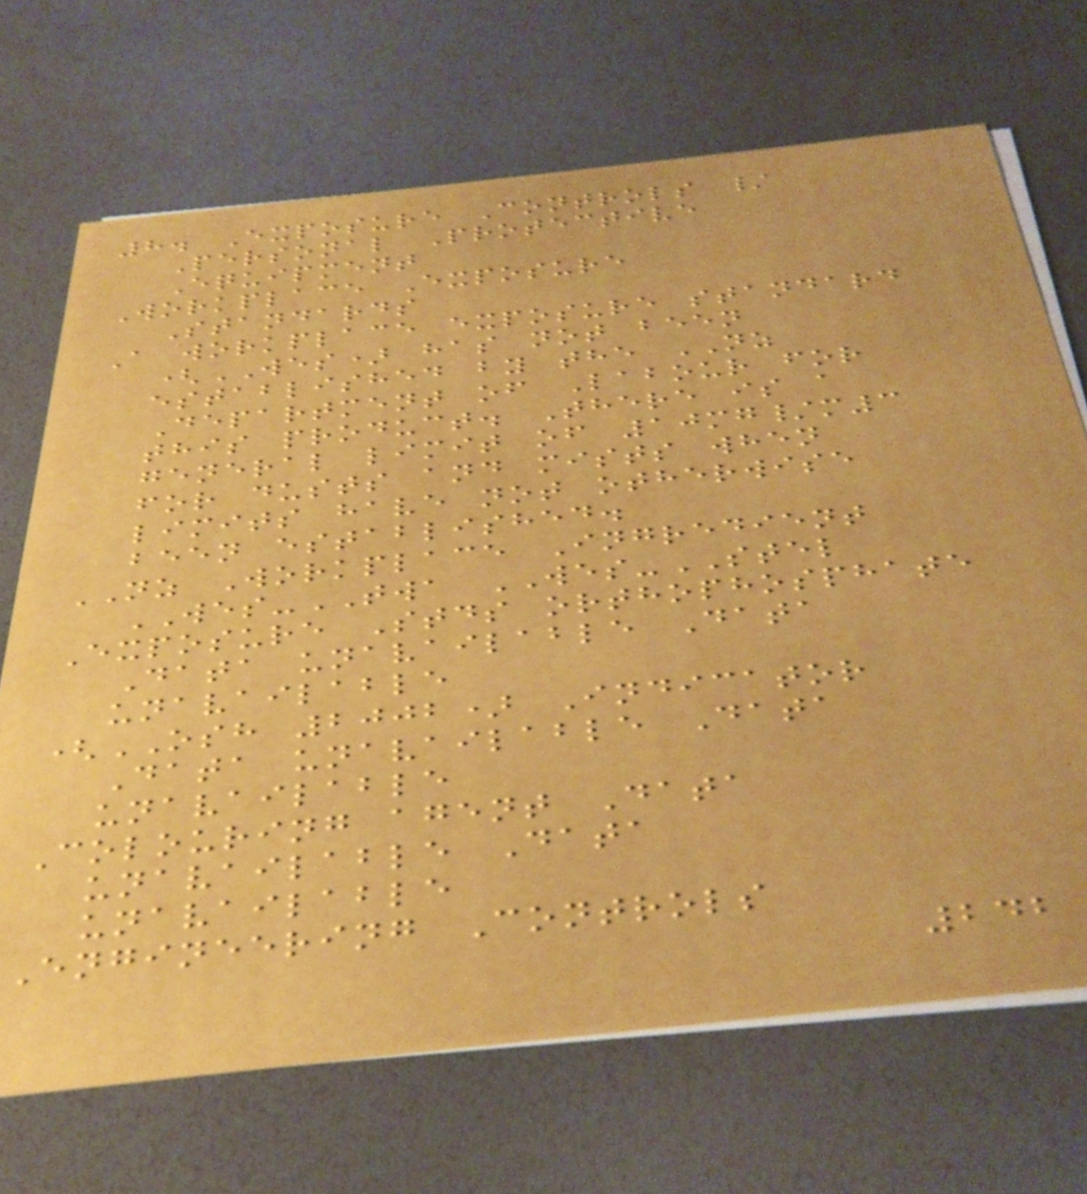8. Exposure Controls /
Personal Protective
Equipment
Workplace Exposure
Standards
A workplace exposure standard
(WES) has not been
established by the NZ
Department of Labour for
this product. There is a
general limit of 10mg/m3
for dusts and mists when
limits have not otherwise
been established.
NZ Workplace Ingredient
WES-TWA WES-STEL
Exposure Stds orthophosphate
Data unavailable Data
unavailable
(OSH 2002) Indicator
Data unavailable Data
unavailable
Colouring agent Data
unavailable Data
unavailable
Engineering Controls
242
